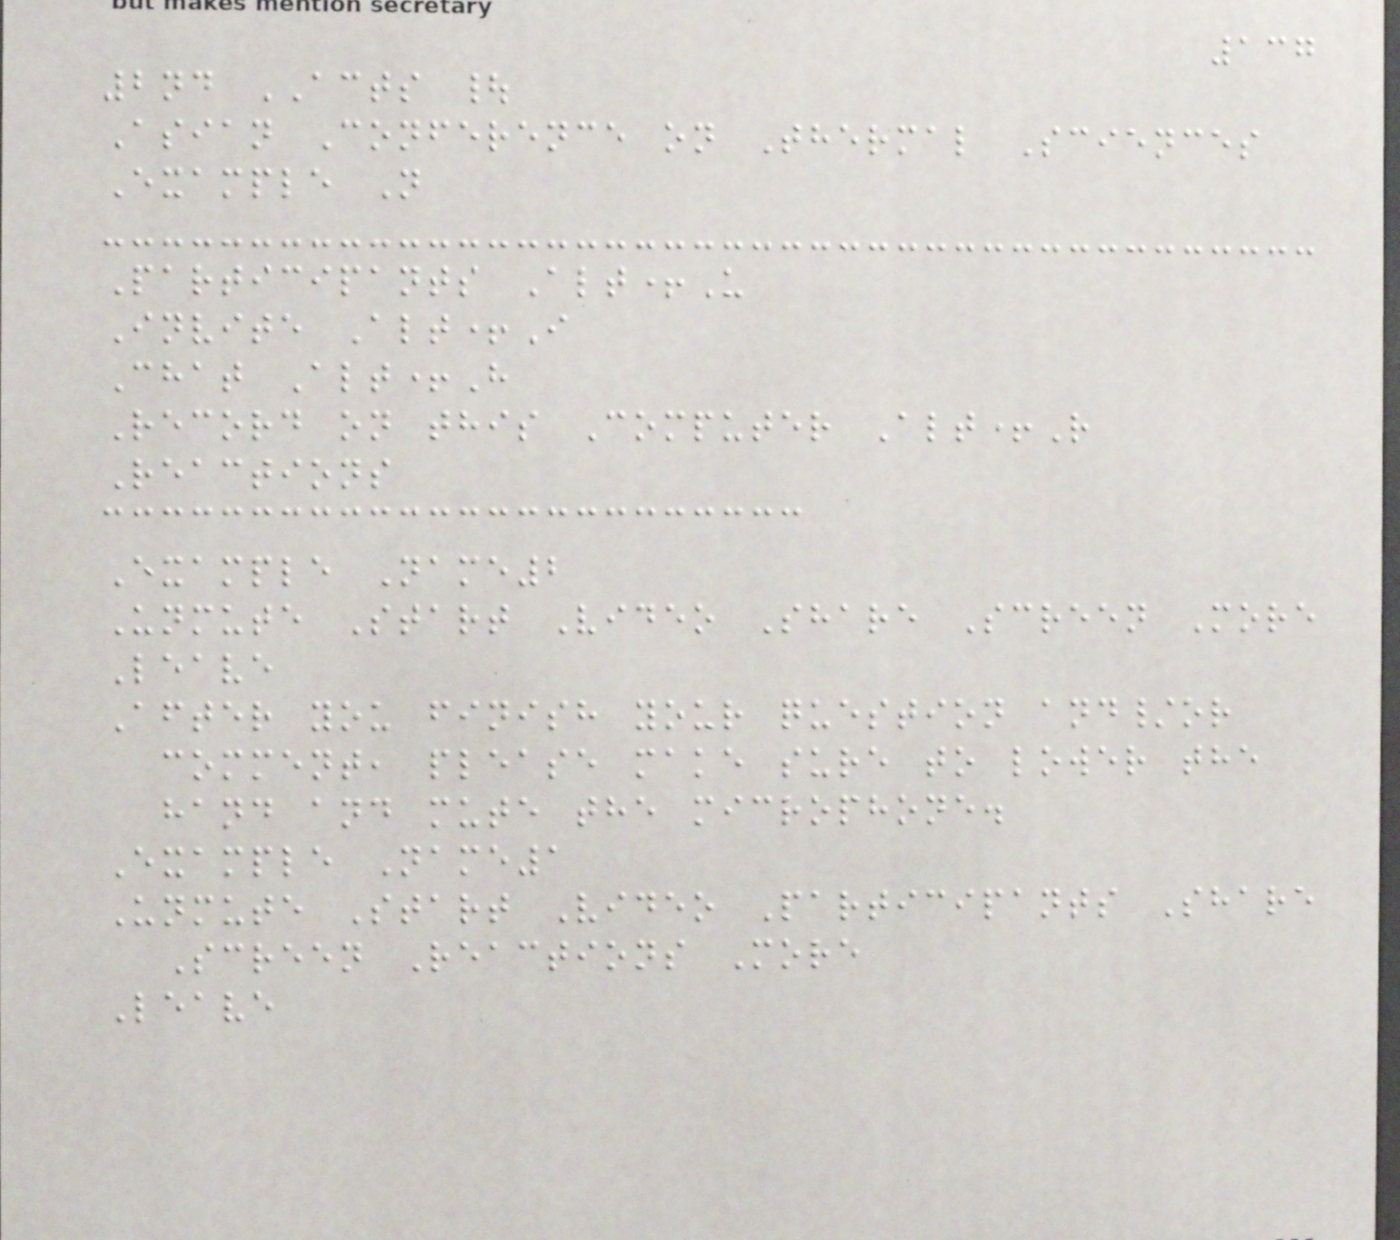137
2nd ACTS |
Asian Conference on Thermal Sciences
Example N
Participants Alt+U
Invite Alt+I
Chat Alt+H
Record on this Computer Alt+R
Reactions
Example Name2
Unmute Start Video Share Screen More
Leave
After you finish your question and/or
comment, please make sure to lower the
hand and mute the microphone.
Example Name1
Unmute Start Video Participants Share
Screen Reactions More
Leave
